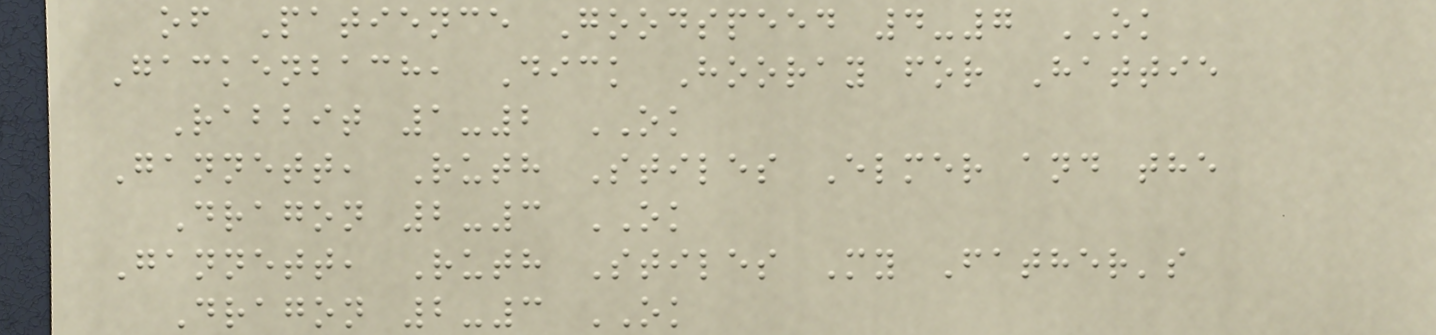of Patience Goodspeed 4-7 OK
Gackenbach, Dick Hooray for Hattie
Rabbit 1-2 OK
Gannett, Ruth Stiles Elmer and the
Dragon 2-3 OK
Gannett, Ruth Stiles My Father's
Dragon 2-3 OK
